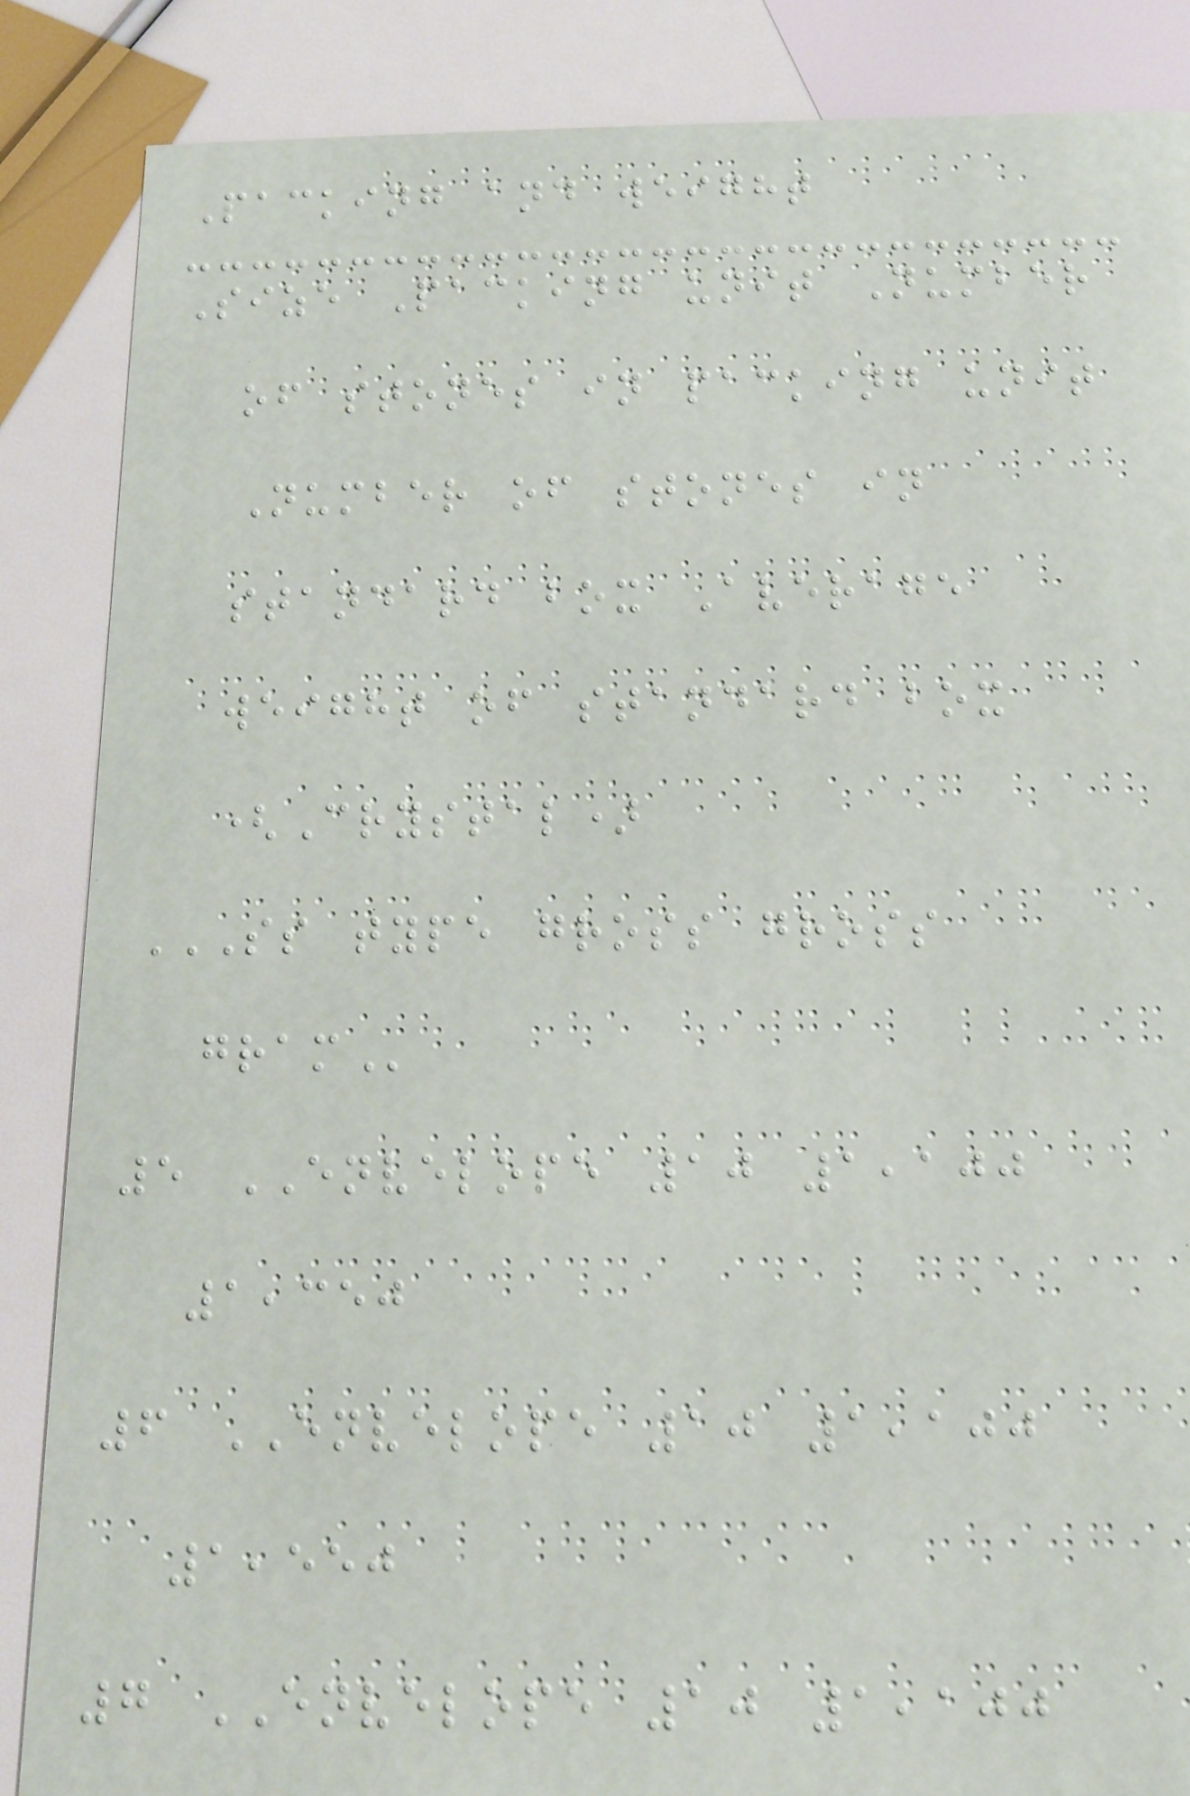Packing and weight
Size Packing unit Number
of stones in packing unit
Number of stones in
standard box Average
weight of standard box
(Crystal)
SS TYPE GROSS GROSS
GRAM
5 ENVELOPE 10 1,100
1,350
6 ENVELOPE 10 1,100
1,550
7 ENVELOPE 10 1,100
